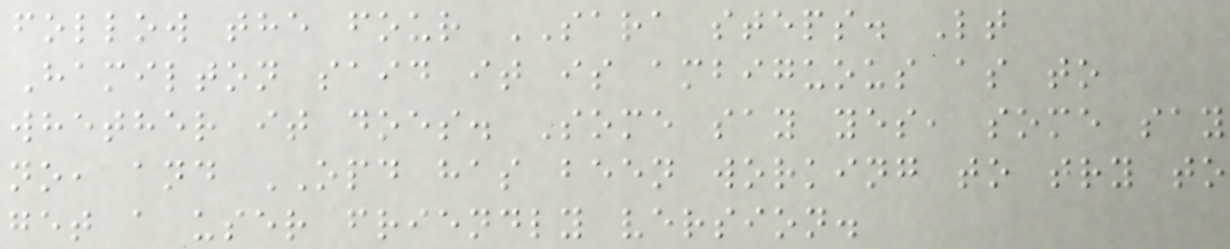follow the four SARA steps. Lt
Hamilton said it is ambiguous as to
whether it does. Some say yes, some say
no, and OPD has been working to try to
get a user friendly version.
